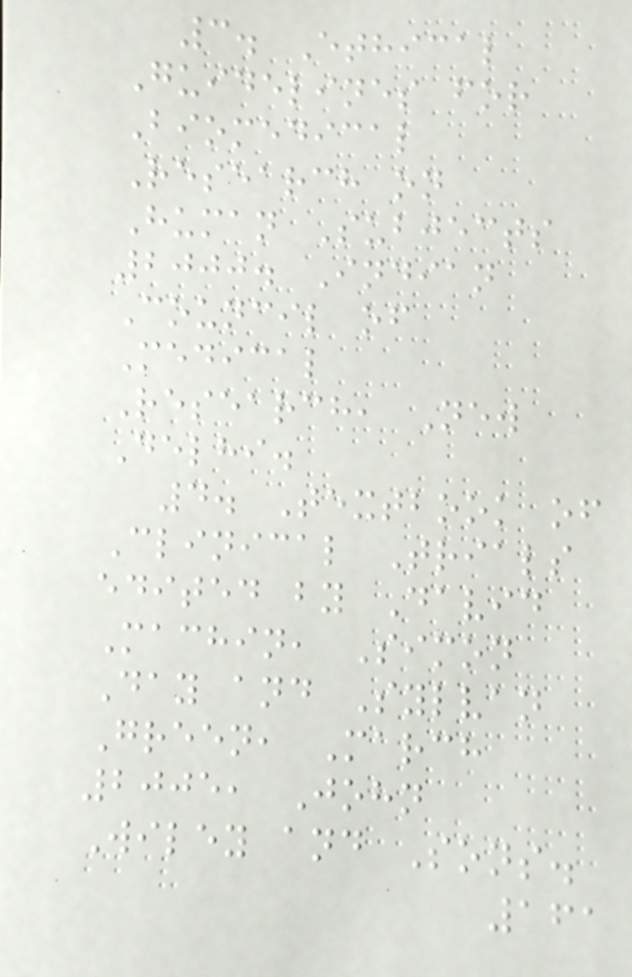3. Ethical
Guidelines for
Biomedical
Research on
Human Subjects
2000. Indian
Council of
Medical
Research, New
Delhi.
4. Textbook of
Clinical Trials
edited by David
Machin, Simon
Day and Sylvan
Green, March
2005, John
Wiley and Sons.
161
